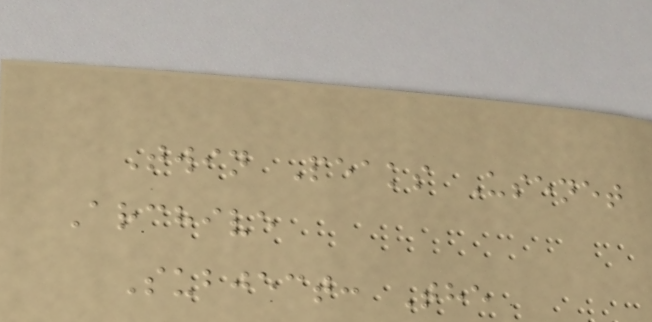Twin Peaks Usenet
Archive
Subject: The
